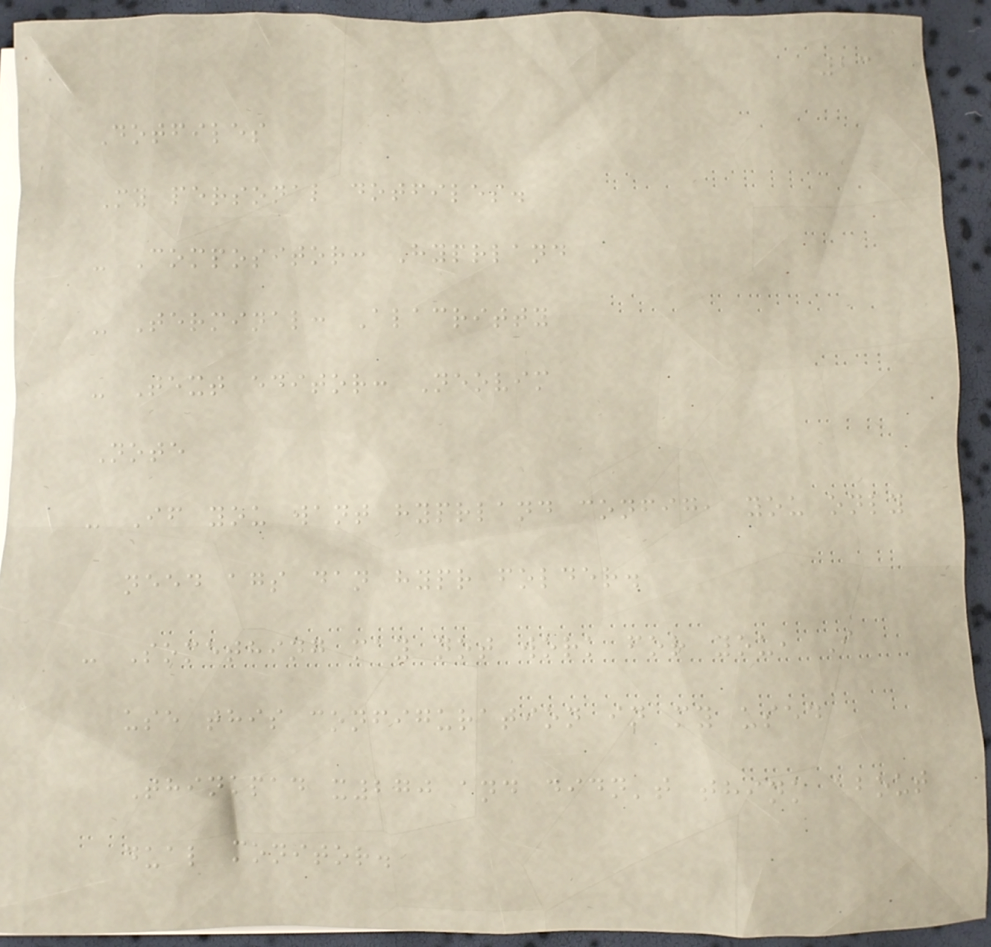23
Dotfiles
My personal dotfiles.
- Compositor: Hyprland
- Terminal: Alacritty
- Text editor: Neovim
Note
- If you want hyprland config, you only
need ags dan hypr folder.
- Something may not work for you, I
use this configuration in my used
Thinkpad x270 and didn't think about
dual monitor.
